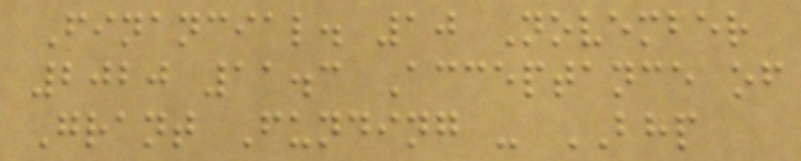Financial. 10 November
2020 11.3 Acceptance of
Grant Funding - BHP
